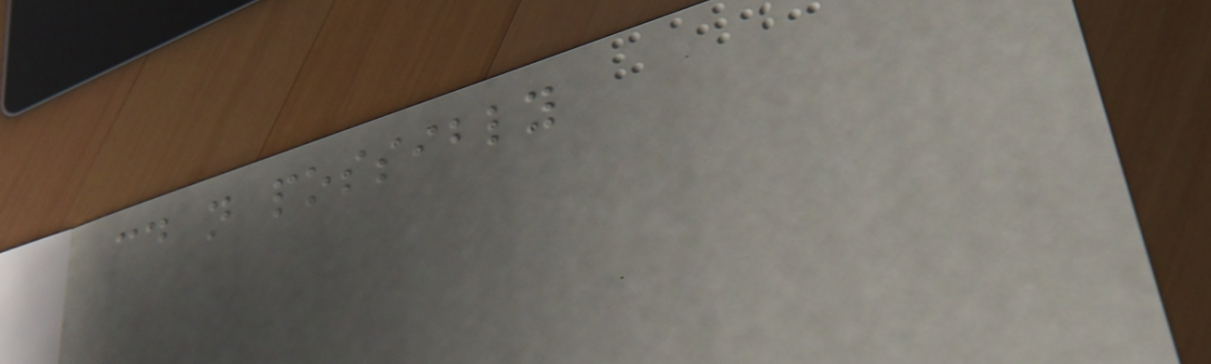could not possibly
